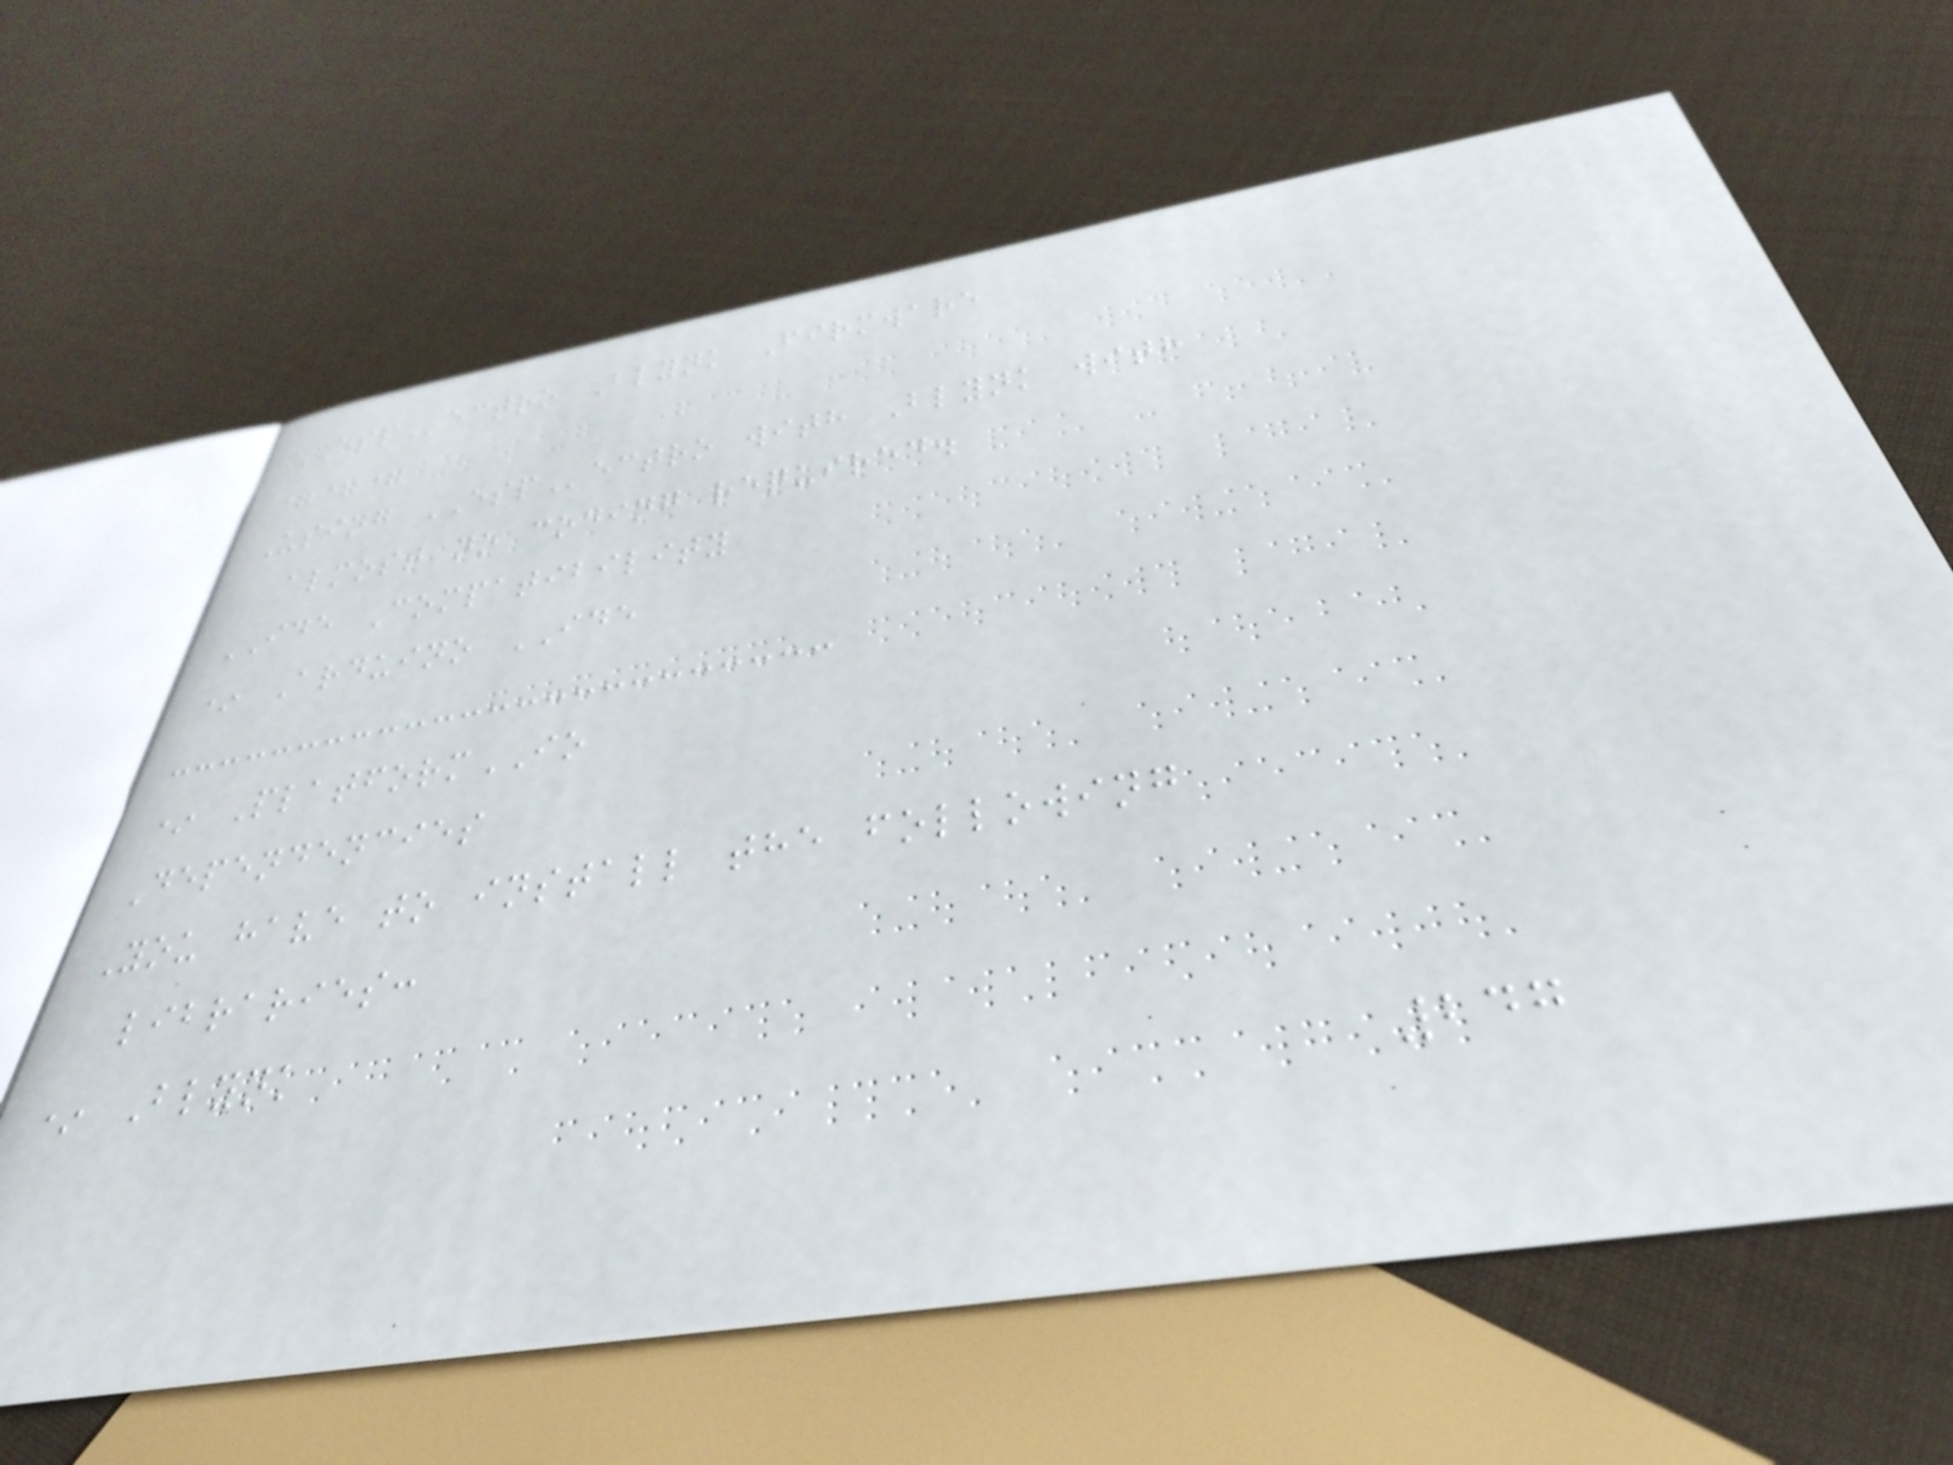ESPectro Blynk Firmware
===
Using ESPectro with Blynk with
almost no coding required.
IDE Compatibility
* Arduino IDE
* PlatformIO
Dependencies
You have to install the following
libraries:
* Blynk
247
